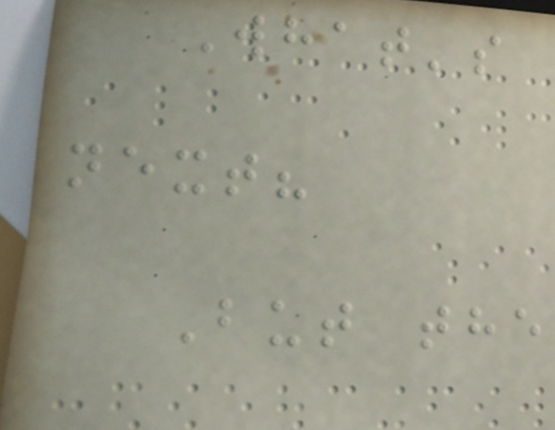What's
next?
But the
